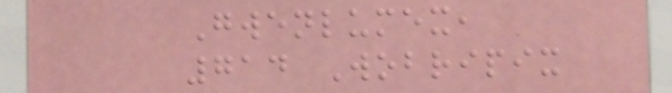Gwenlumex,
714 Wobripix
